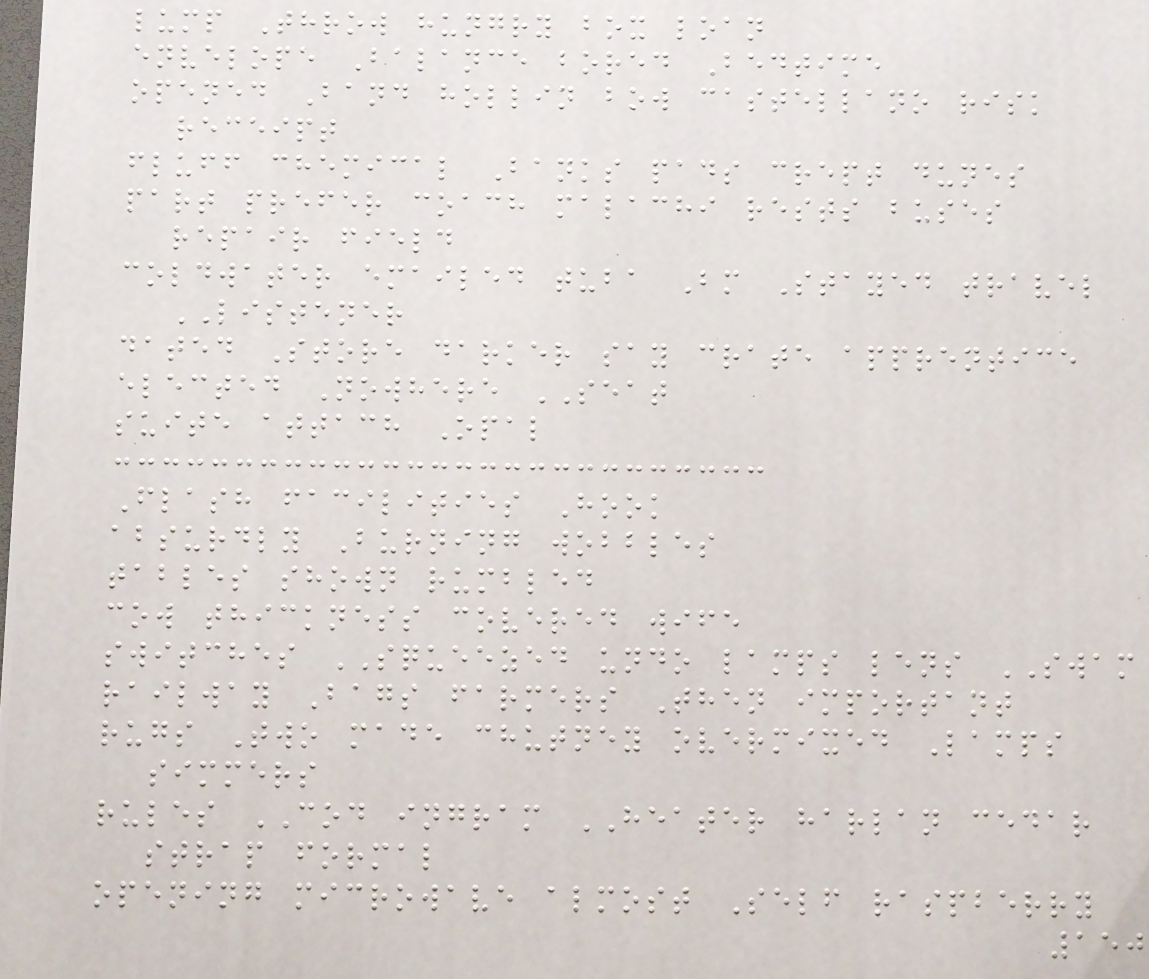lump Throw hungry box loan
envelope Balance bored Bedtime
opened Band hollin bow castellano risk
receipt
fluff chemical Banks pads crept dunes
part prefer coach malachi rests buses
repair field
coldwater emailed tuba Bm Stayed travel
LISTENER
dated Store darker say crate apprentice
elected Nowhere SEAT
suite attach Opal
Flash facilities Hook
absurdly Burning wobbles
tables shown rumbled
cow thickness covered wife
switches SQUEEZED undo lamps lens SWAM
railway Bags farmers Then important
rugs Two made chutney overmixed Lamps
simmers
rules COD ingram HEATER harlan cedar
strap formal
opening microwave almost Self raspberry
150
